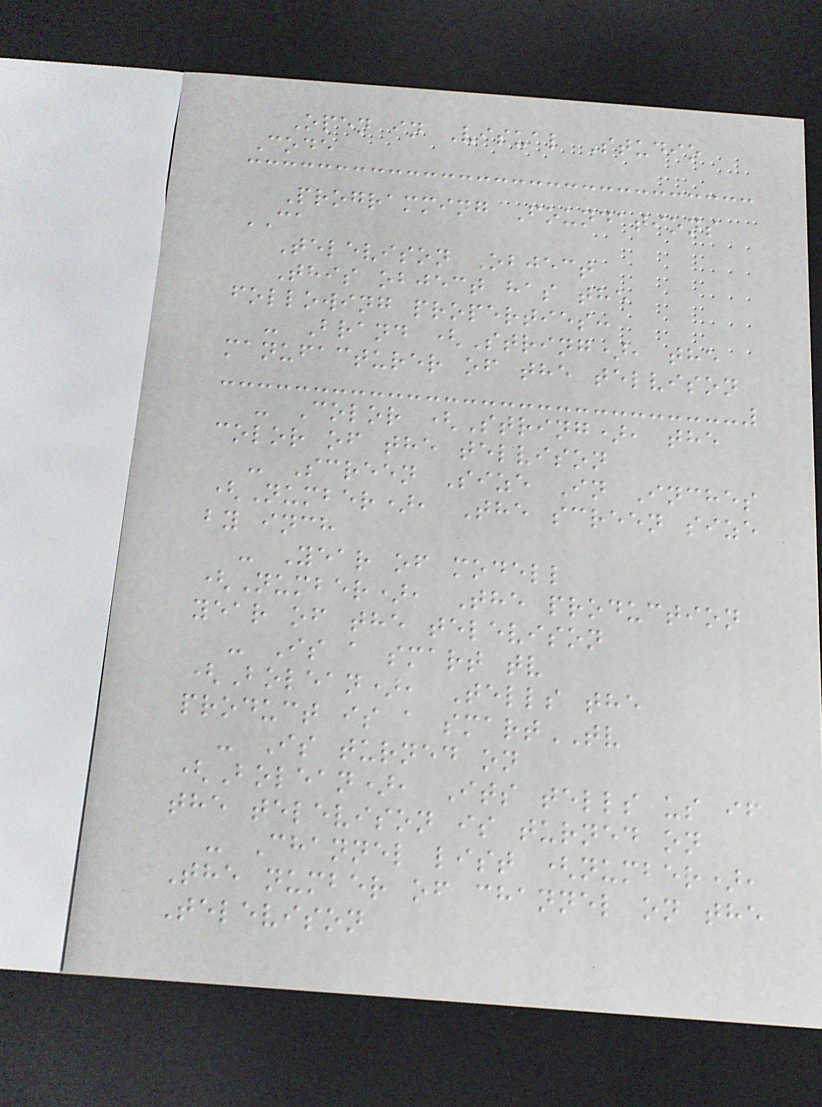Open in Visual Studio
Code
Programming Foundations
CA
Televison Object
This object has the
following properties:
- Brand (String), the
manufacturer of the telvison
- Color (String), the
color of the telvison
- Screen Size In Inches
(Number), The screen size
by inch
- Year of modell
(Number), The production
year of the televison
- Is a smart tv
(Bolean), Tells the
product is a smartTV
- Is turned on
(Bolean), Its tells us if
the televison is turned on
- Channel list (number),
The number of channel on the
Televison
